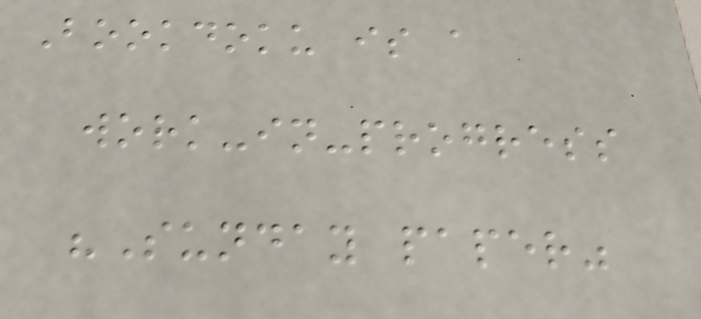Bookdoku is a
work-in-progress
"Sunday paper"
